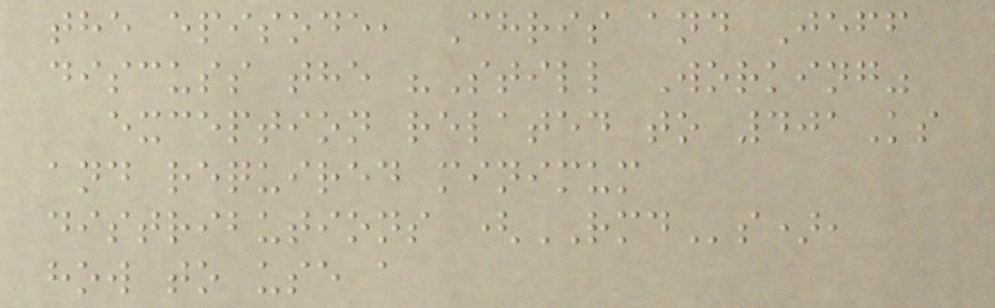the episode, Chris and Jeff
discuss the "Still Working"
exception related to 401Ks
and required minimum
distributions (RMDs),
how to use a
